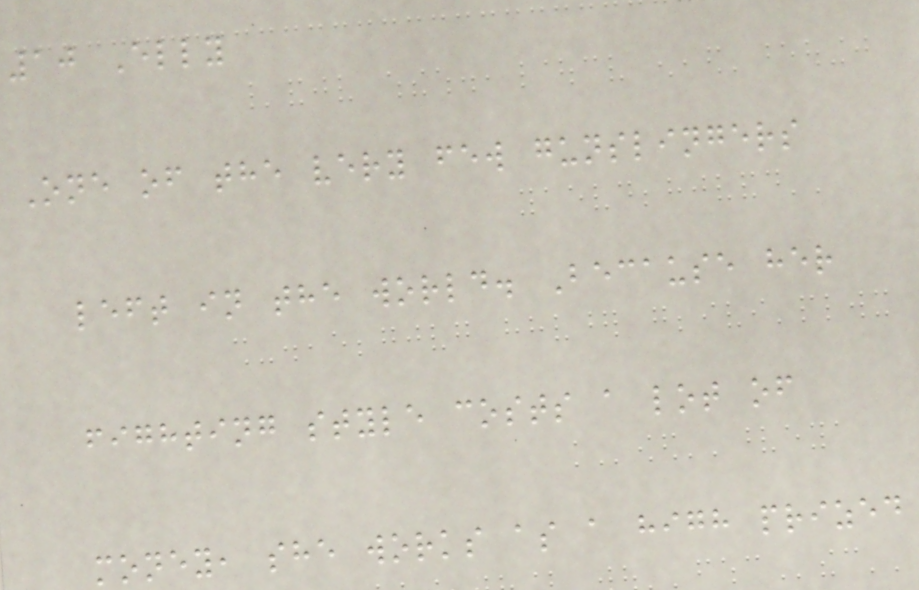10 Elly
One of the very few gunslingers
left in the world. Because her
fighting style costs a lot of
money, she works as a high prized
